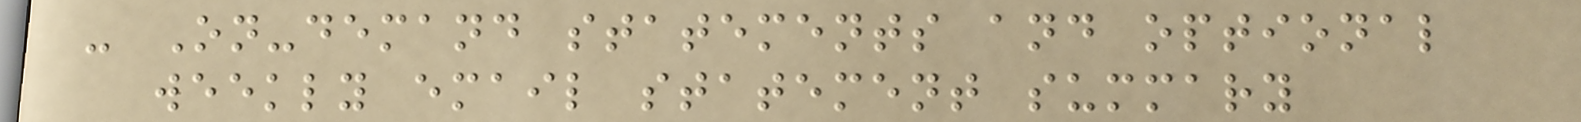- On-demand statements and optional
weekly email statement summary
